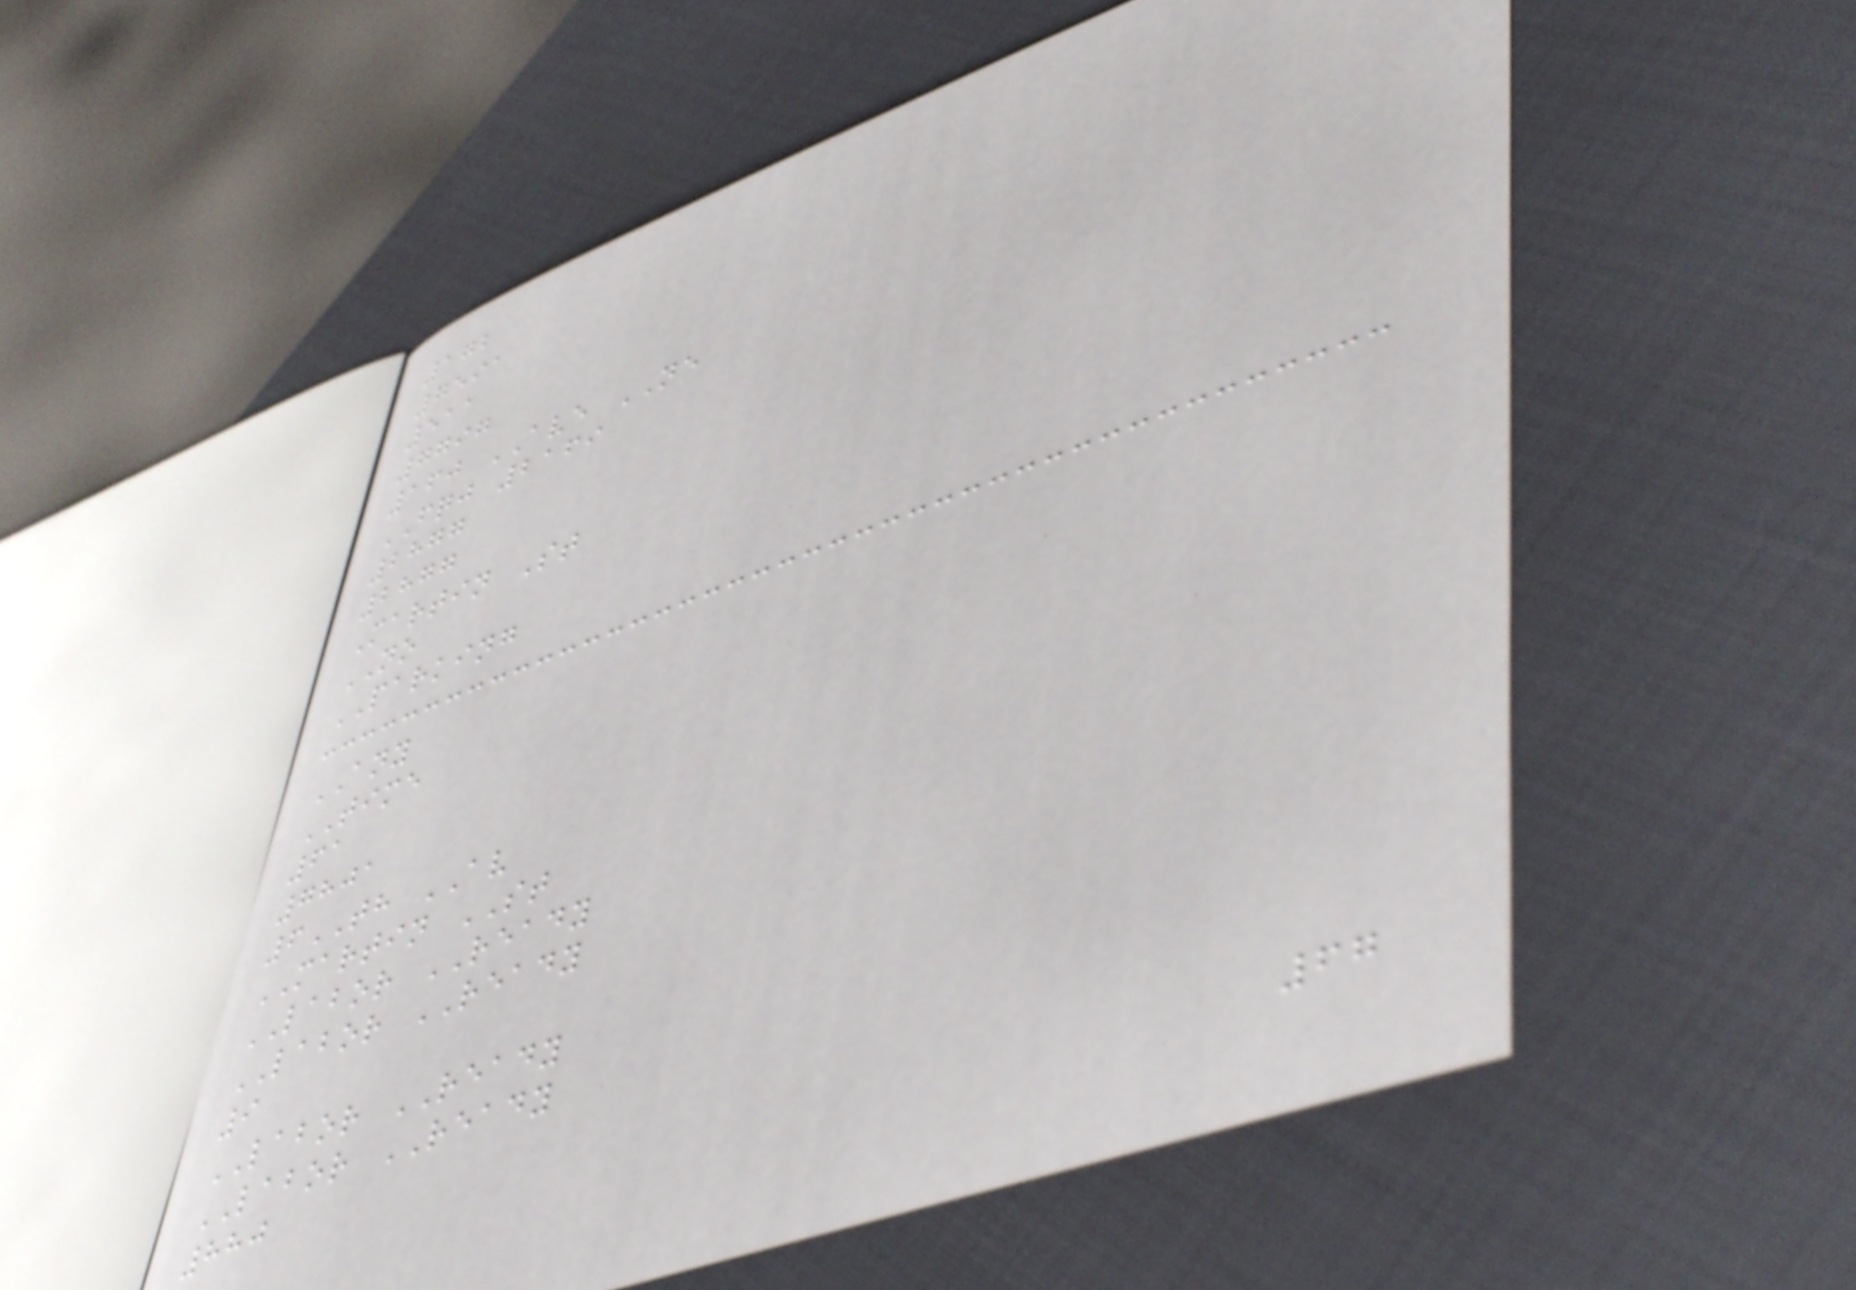172
7591
511
7797
160 AVE NE
FQJ 2169
2877
2877
Martin St
NO
PARKING
ANY
TIME
61
7801
6TH AV
MARTIN ST
LABOR READY
LABOR READY
9
LABOR READY
LABOR READY
880
67
